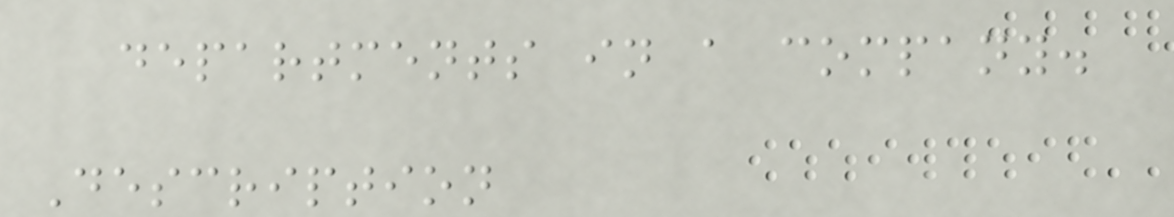departments in a company.
Description
